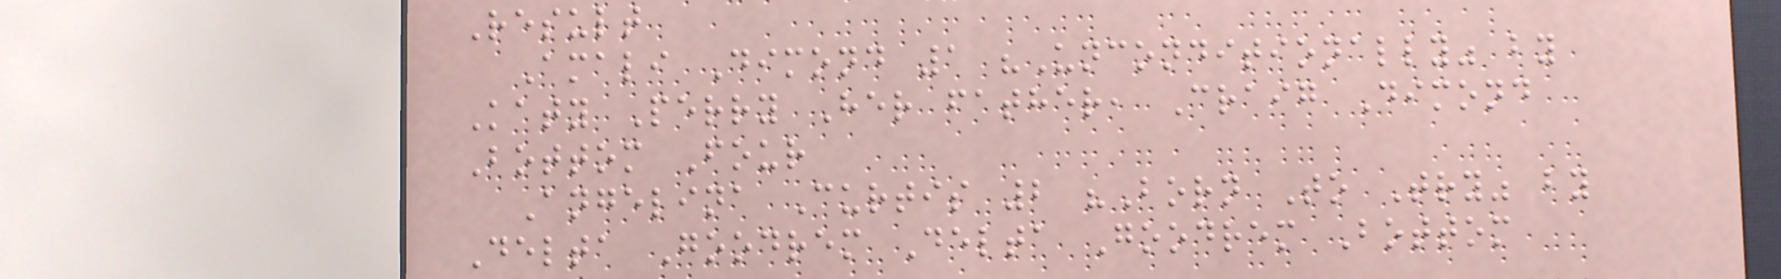Result
Amali Dimond 1 "Unconditionally" by
Katy Perry Her father, Craig Dimond
Bottom Four
Angelina Curtis 2 "Born To Try" by
Delta Goodrem Delta Goodrem Bottom
